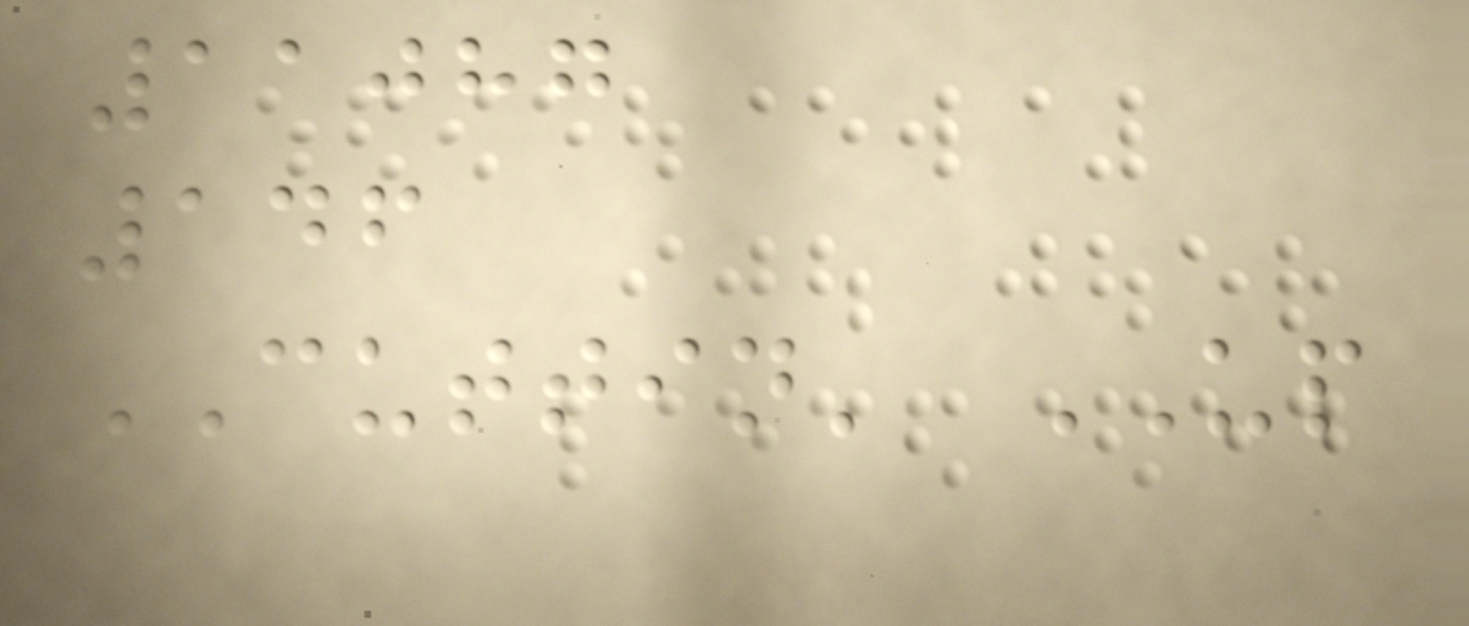11087
146
CUTTIN' UP
